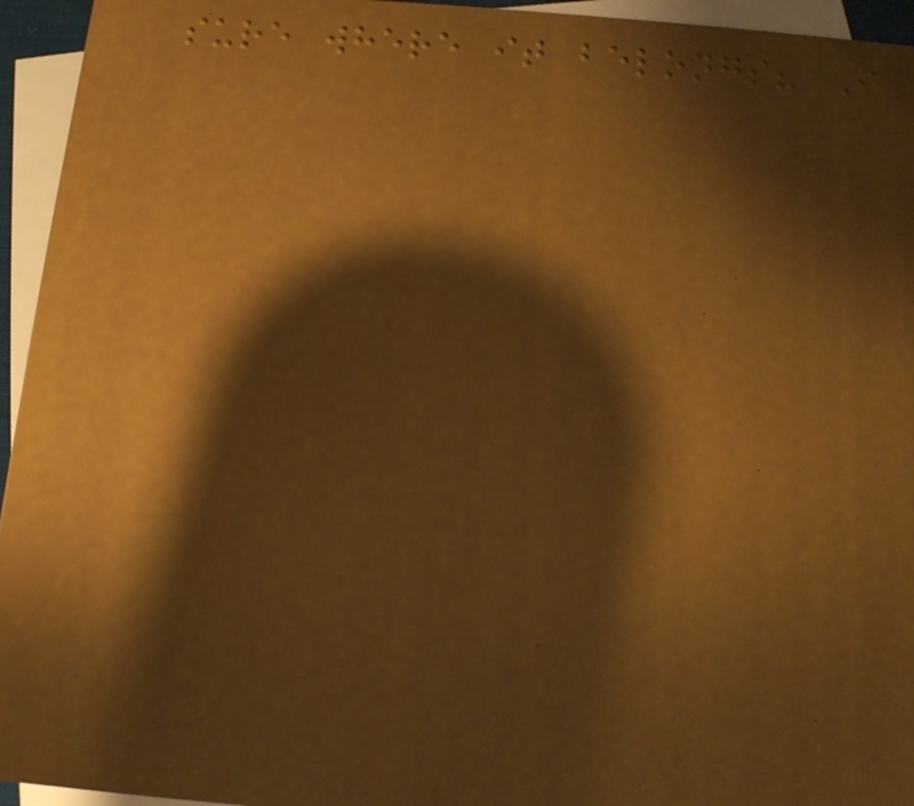sure where it belongs? I
